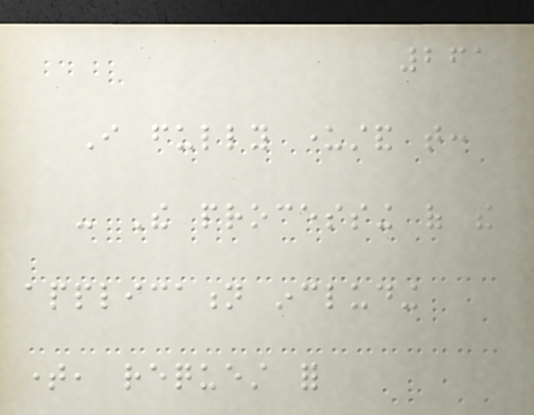261
I fully understand that:
- The processing of the
application including
time, request for
